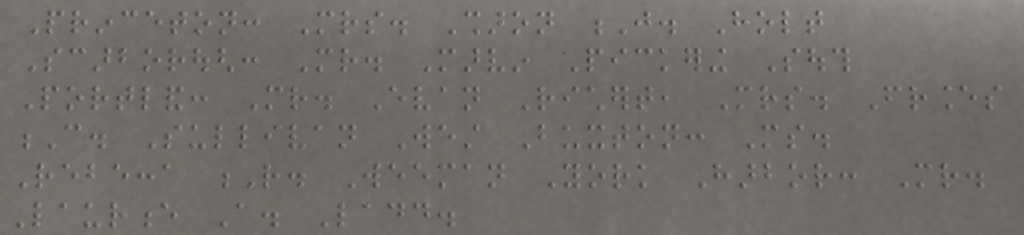Princeton: Mrs. Sharon J. Holt
Scarborough: Mr. Marvin Pickering South
Portland: Mr. Evan Richert, Mrs. Frances
C. Sullivan West Buxton: Ms.
Rebecca R. Weeman York Harbor: Mr.
Laurence A. Ladd.
